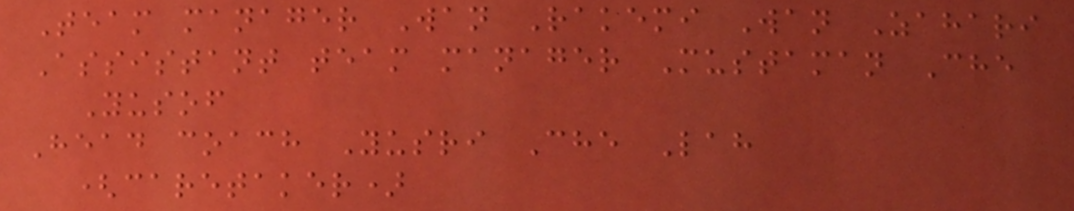Team manager Wan Rakemi Wan Zahari
Assistant team manager Mustaman Che
Yusof
Head coach Yusri Che Lah
(caretaker)
